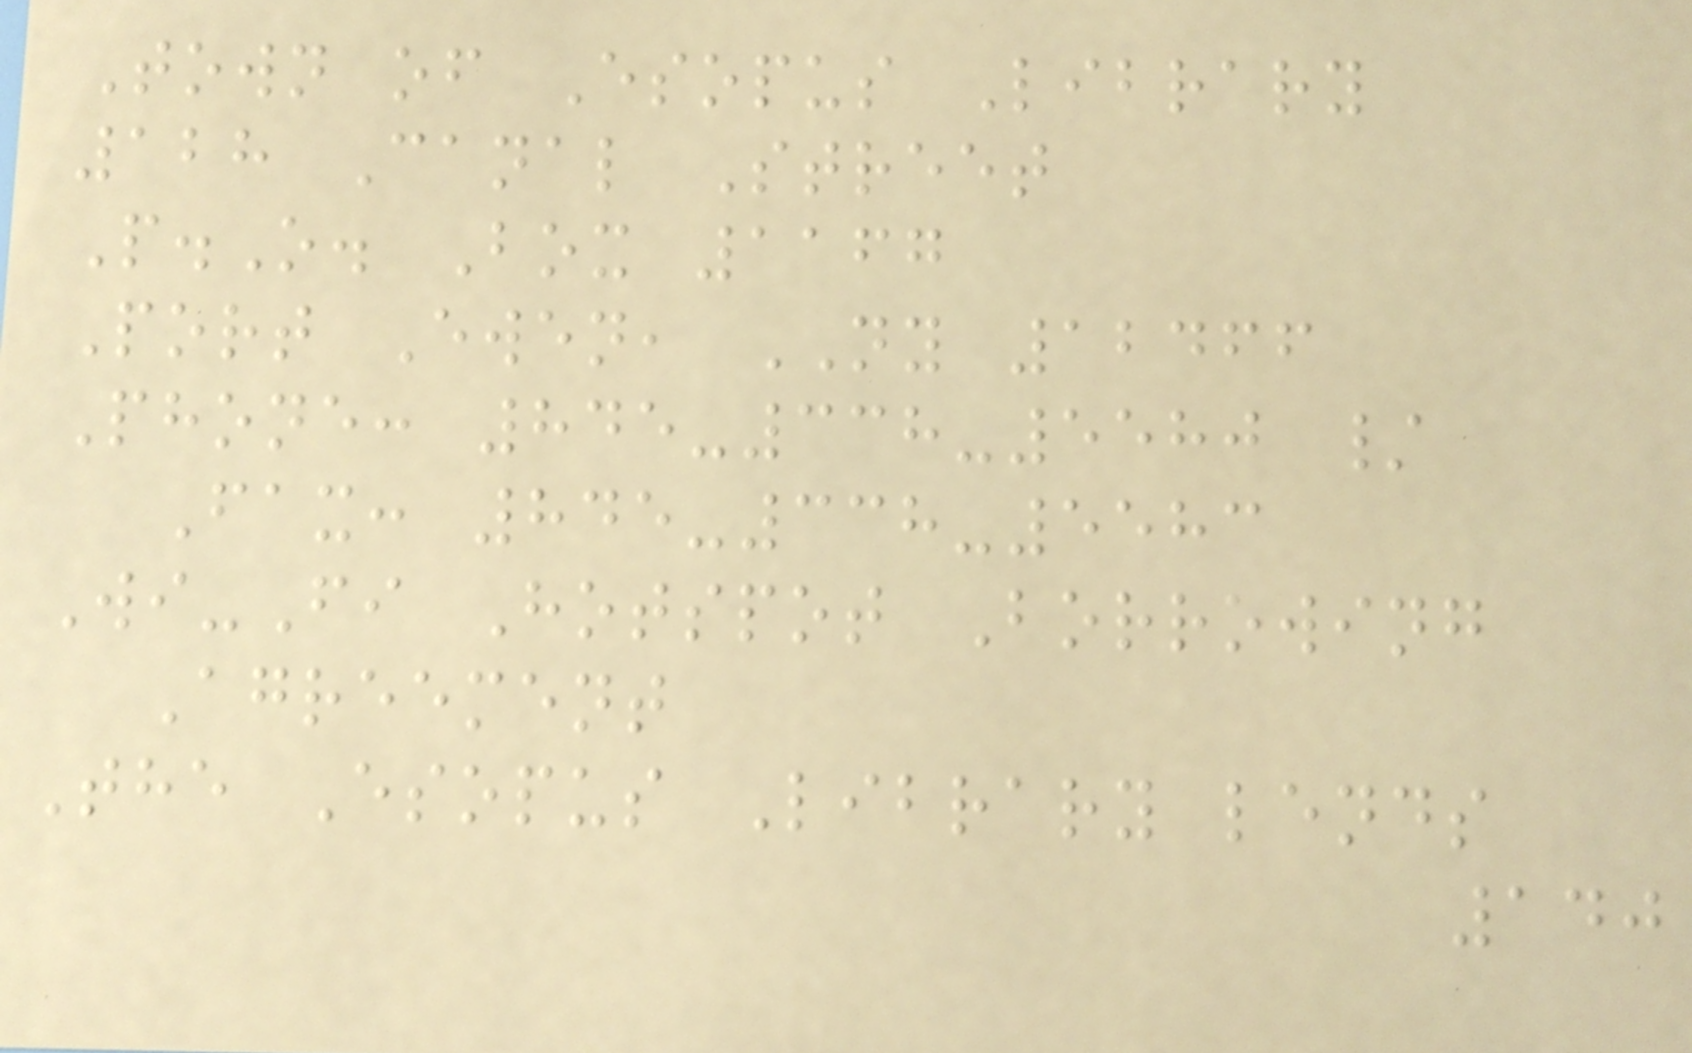Town of Esopus Library
128 Canal Street
P.O. Box 1167
Port Ewen, NY 12466
Phone: 845-338-5580 /
Fax: 845-338-5583
Wi-Fi Hotspot Borrowing
Agreement
The Esopus Library lends
140
